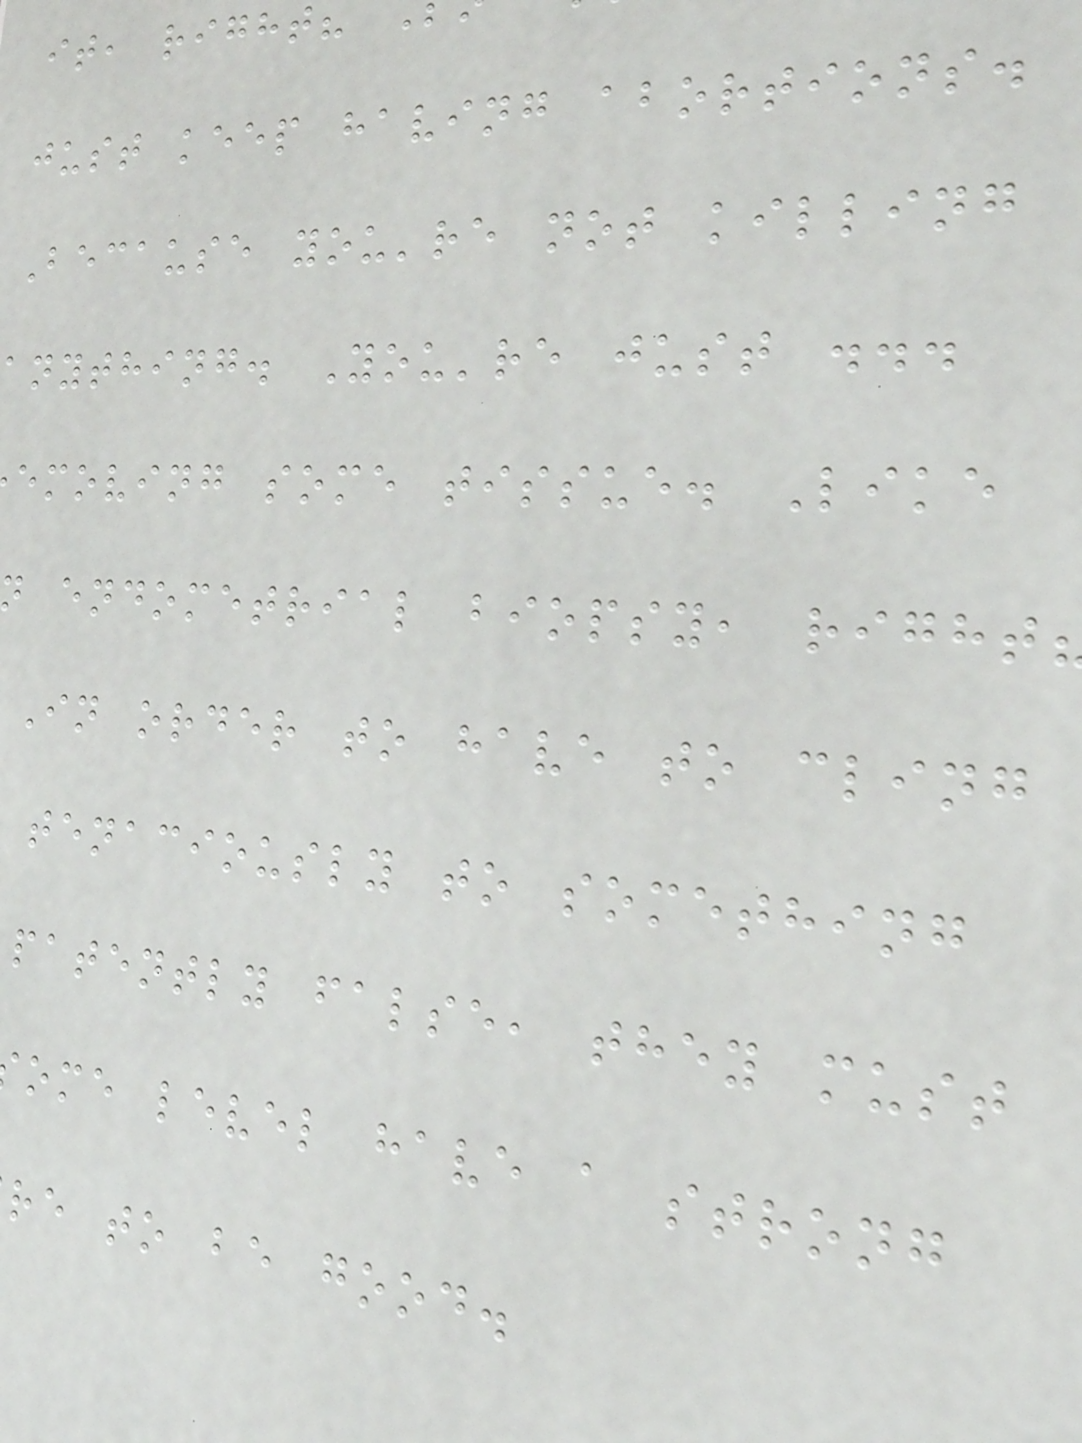it, right?
just keep having abortions.
Because you're not killing
anything. You're just ...
emoving some tissue. Like
endometrial biopsy, right
In order to have to cling
tenaciously to something
patently false, they must
ome level have a strong
re to be good.
